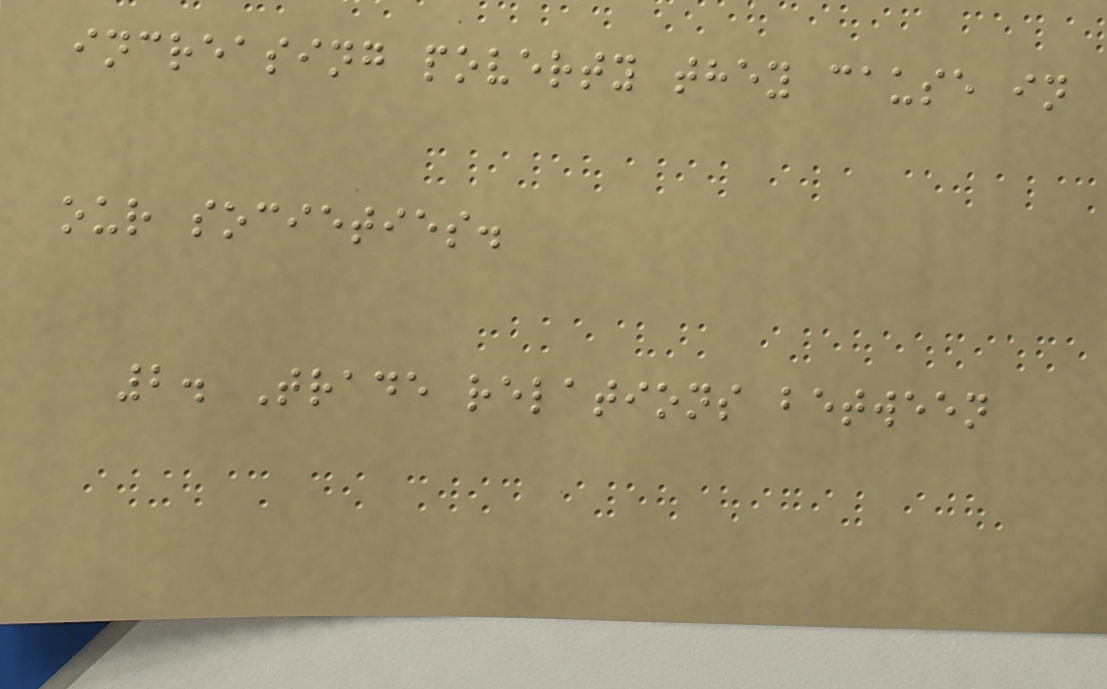increasing poverty they cause in
our societies.
2. Trade relations between
